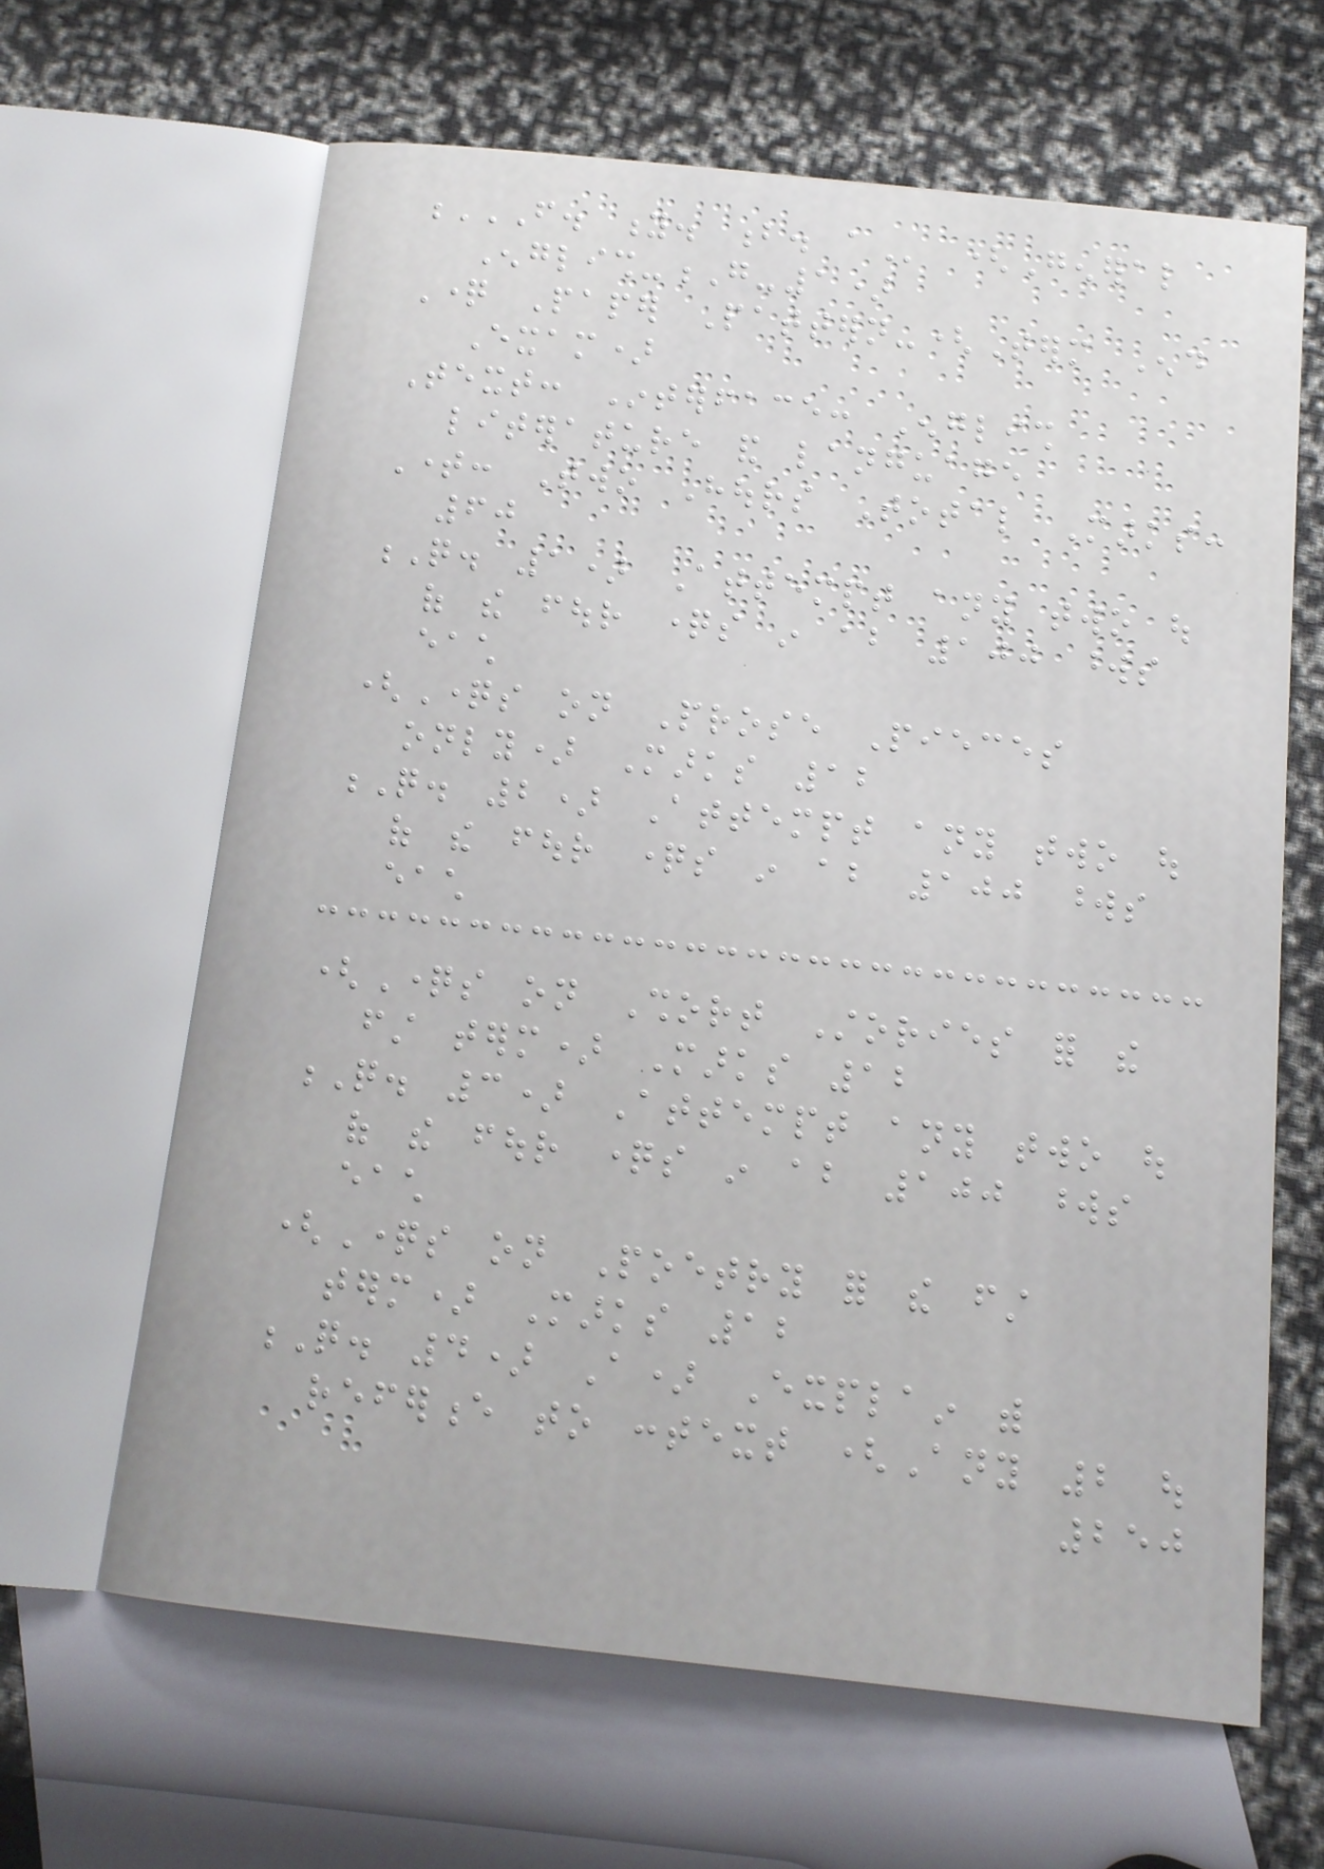F. Y. B. A (General
English-G-1)
Question Paper Pattern-(Term End
Exam)
Text: Interface: English
literature and language
Time: Two Hours Total Marks:
60
Q. 1) Attempt any two out
of the four questions in about 100 words
each
(Questions on Prose Pieces
only) Marks 12
Q. 2) Attempt any two out
of the four questions in about 100 words
each
(Questions on Short Stories for the
first term) Marks 12
Q. 3) Attempt any two out
of the four questions in about 100 words
each
(Questions on Poetry for the first
term) Marks 12
Q. 4) A) Explain with
reference to context (Any 2 out
250
